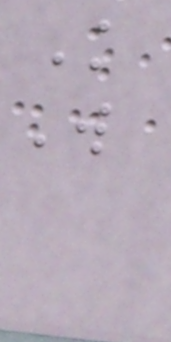K
W
